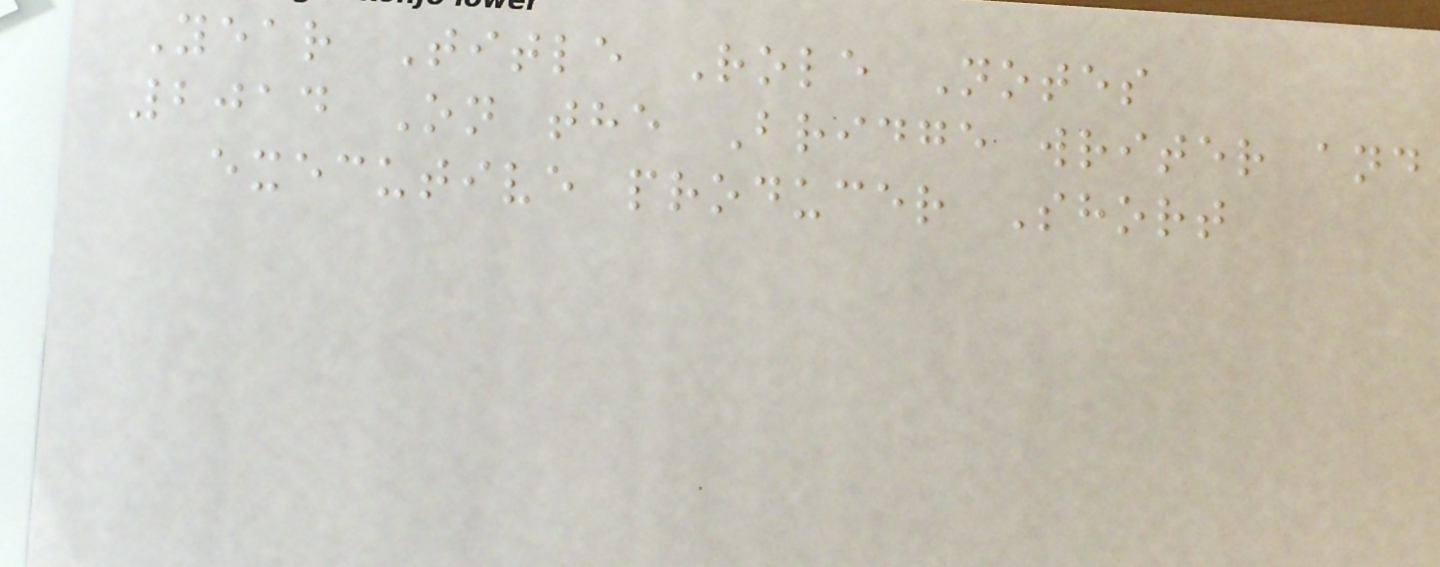Year Title Role Notes
2014 On the Bridge writer and
executive producer Short
